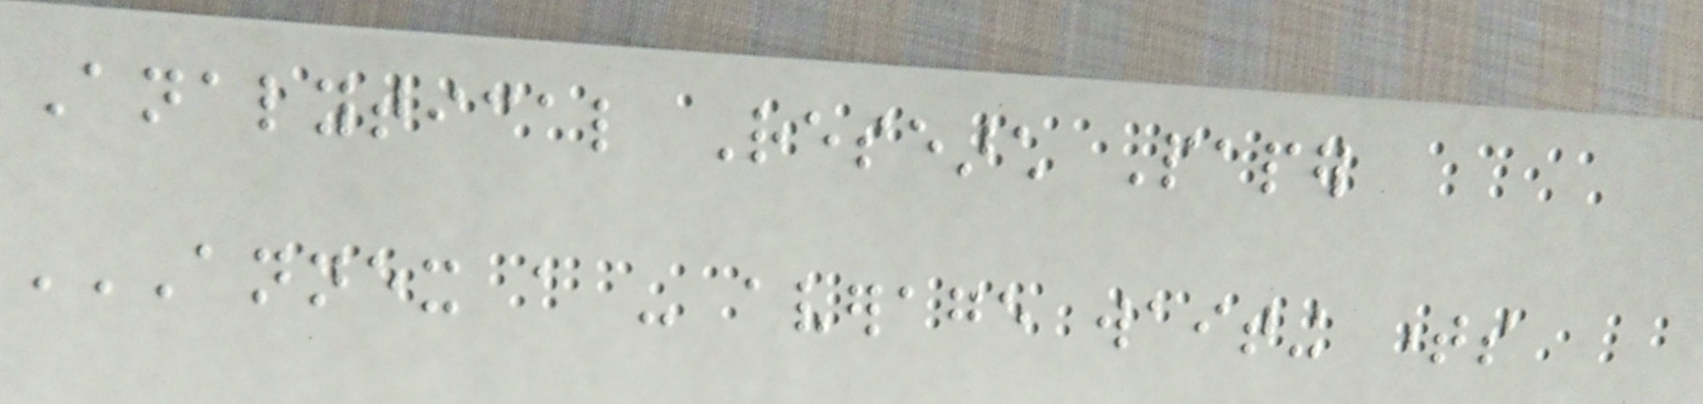Analytical Research Paper
ANNEX A - AVERAGE WAITING TIMES
